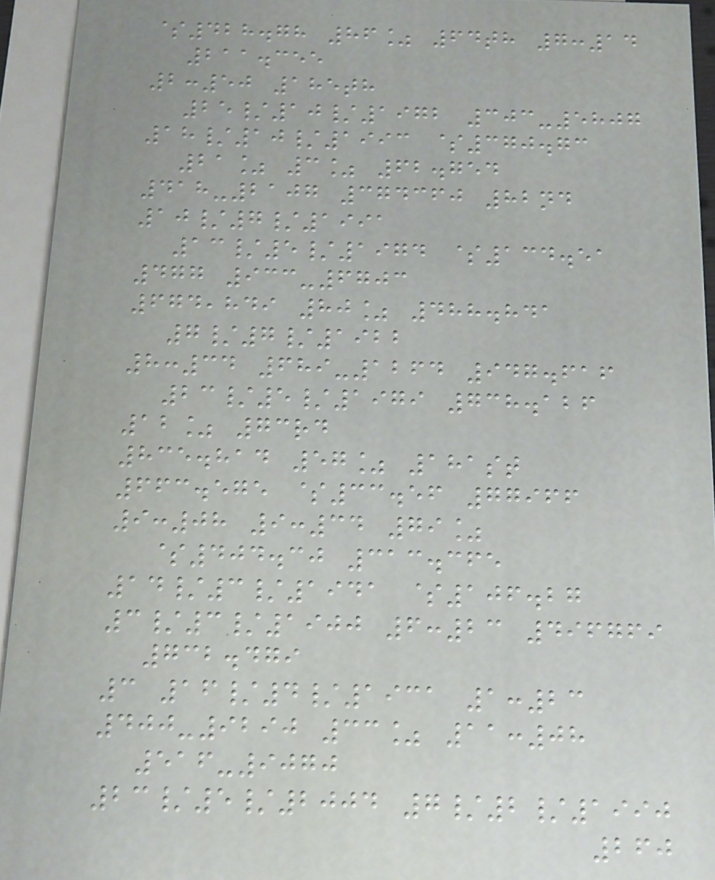$428.78 86% 64th 7:14
211.355
2:50 185th
25/10/1972 303-5807
18/10/1993 $370.73
21% 3% 62.754
418-2107 374360 82nd
10/7/1991
13/5/1974 $134.51
477 933-6703
674,849 80% 488.841
7/7/1922
8:34 689-1264 947.616
23/5/1979 738.126
12% 73rd
835.814 57% 181st
663.575 $33.56 77966
9:08 9:34 79%
$404.30 313.365
14/3/1941 $106.27
3/3/1900 6:23 496769
732.479
3 16/4/1931 1:23
400-9290 33% 11:08
516-9070
23/5/2004 7/2/1990
260
